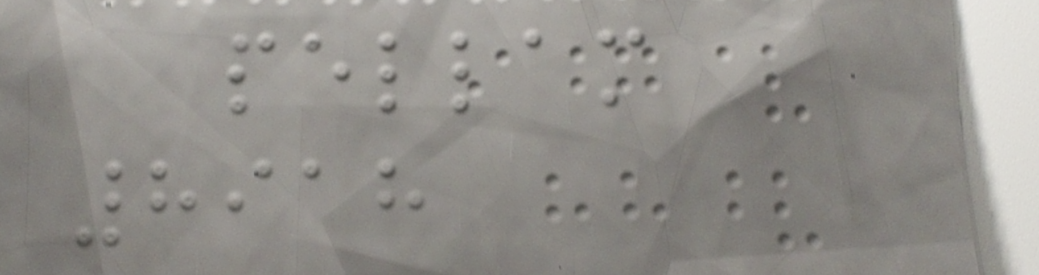pellam
8918
